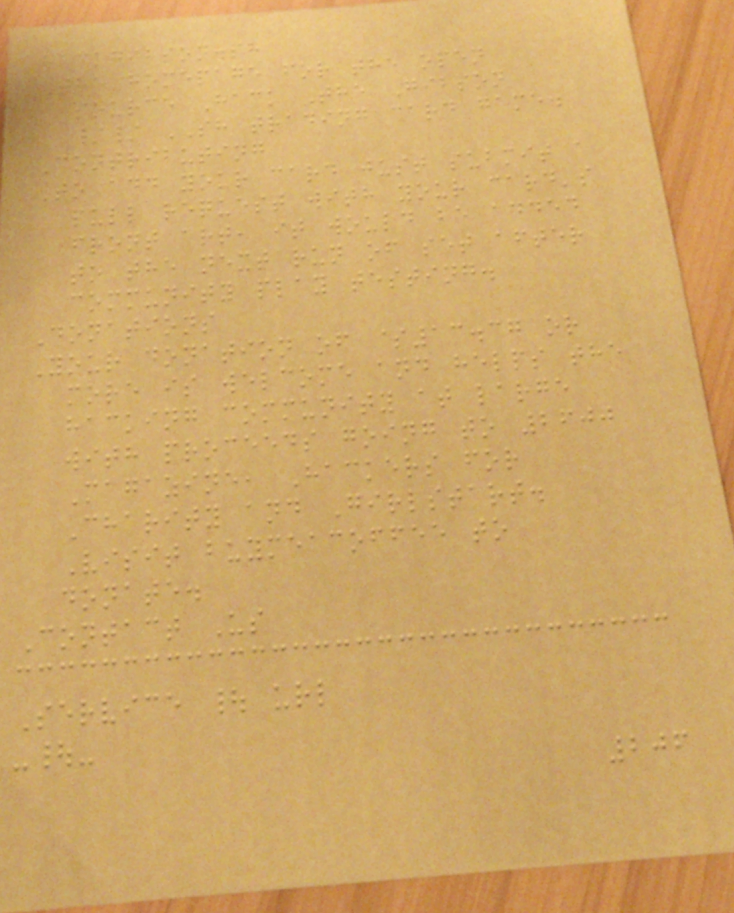hackgibson.sh
The homepage for the open
source Hack The Gibson
// SH trading card game.
Contributing
To add your card just submit a
pull request with your card's
front art, it would be added
to the next run of set after
community play testing.
Donations
Your donation of $13.37 or
more is welcome and helps the
hacking community at large
with proceeds going to 2600
Magazine, Hackers for
Charity and Girlstart.
Visit buymeacoffee to
donate.
Contact Us
Service | url
-|-
206
